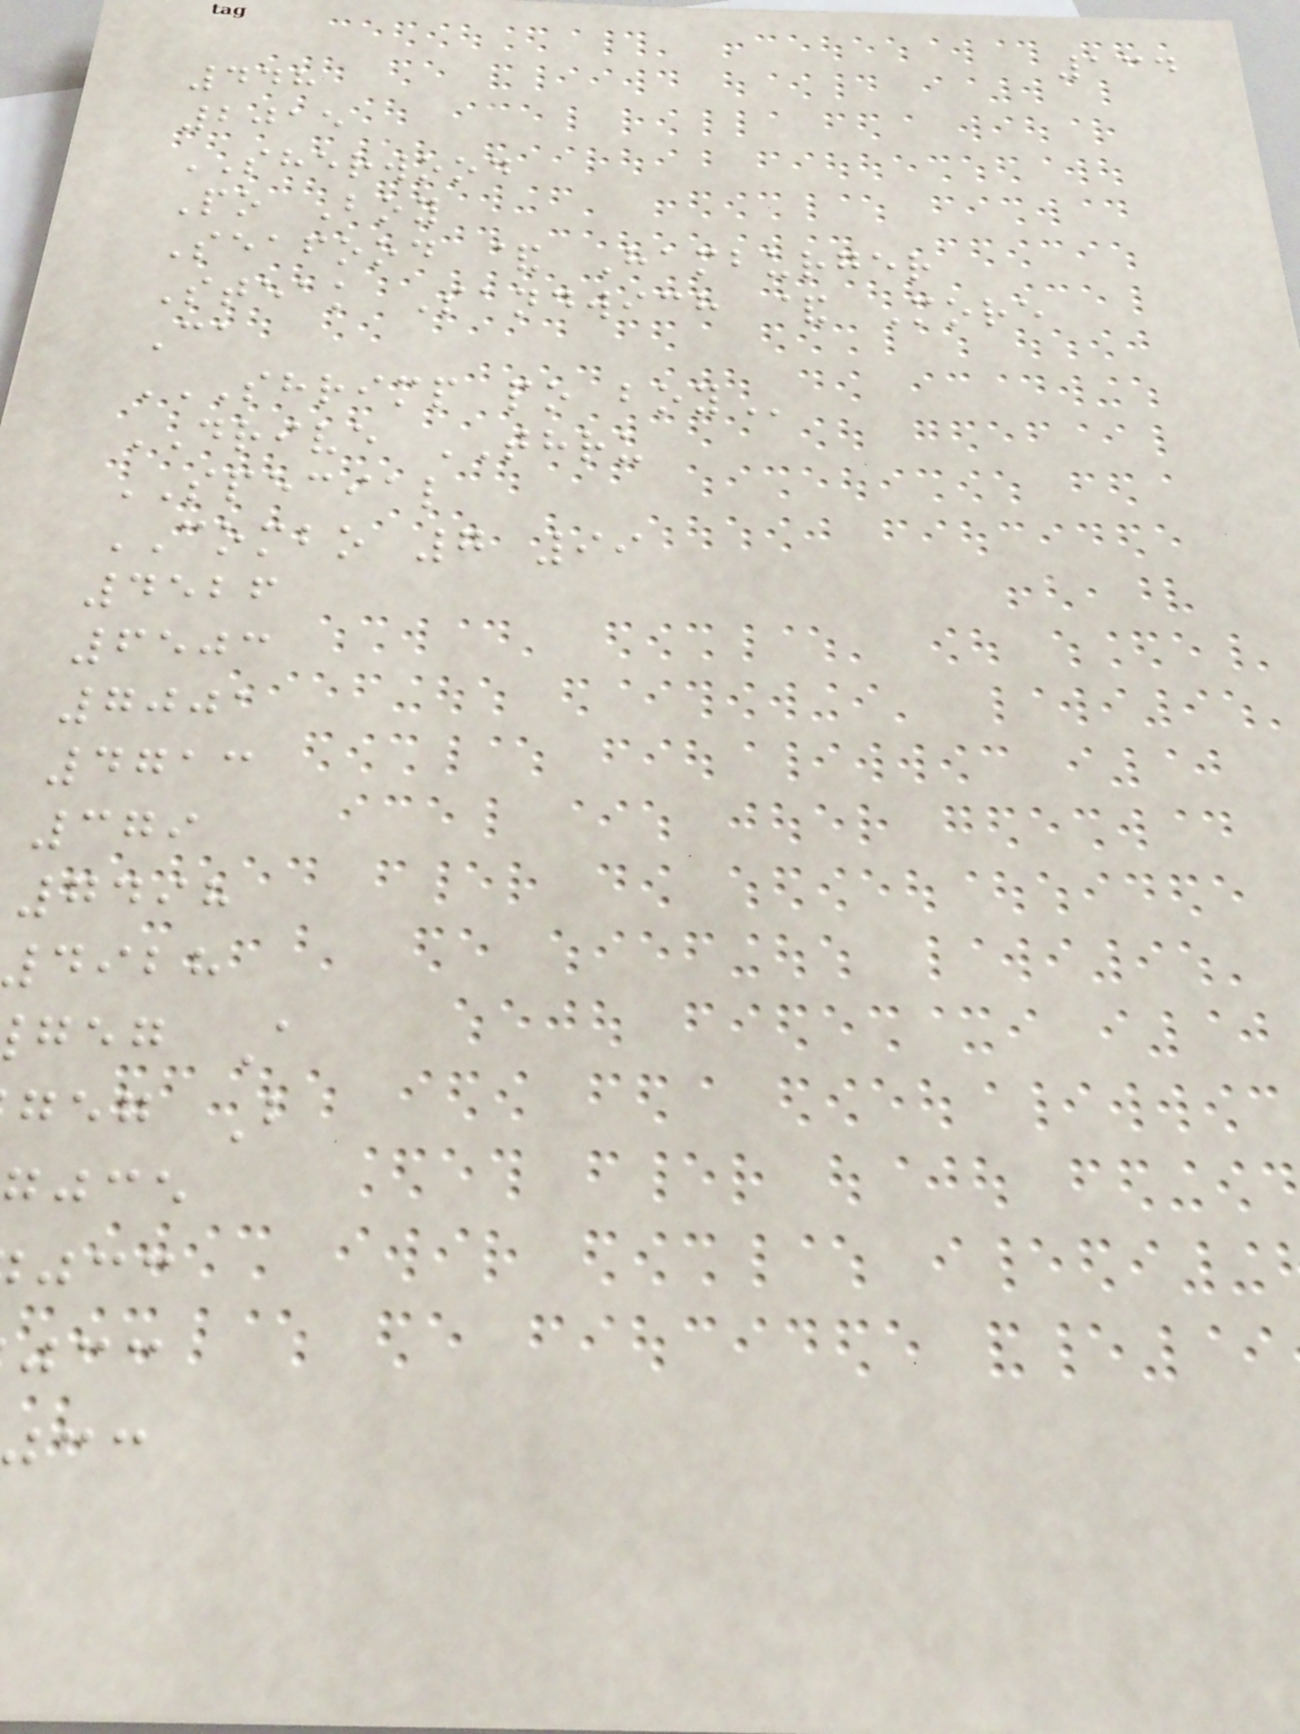134
448
2015
SHERWOOD
Po Boy
Seafood & Hamburger
Steak Sandwich & More
Ca
SHRIMP PO BOY
DRIVE THRU
SPECIAL
COMBO 7 99
4526
6503
7001
4713
379
7498
dibh
geg A
geg B
